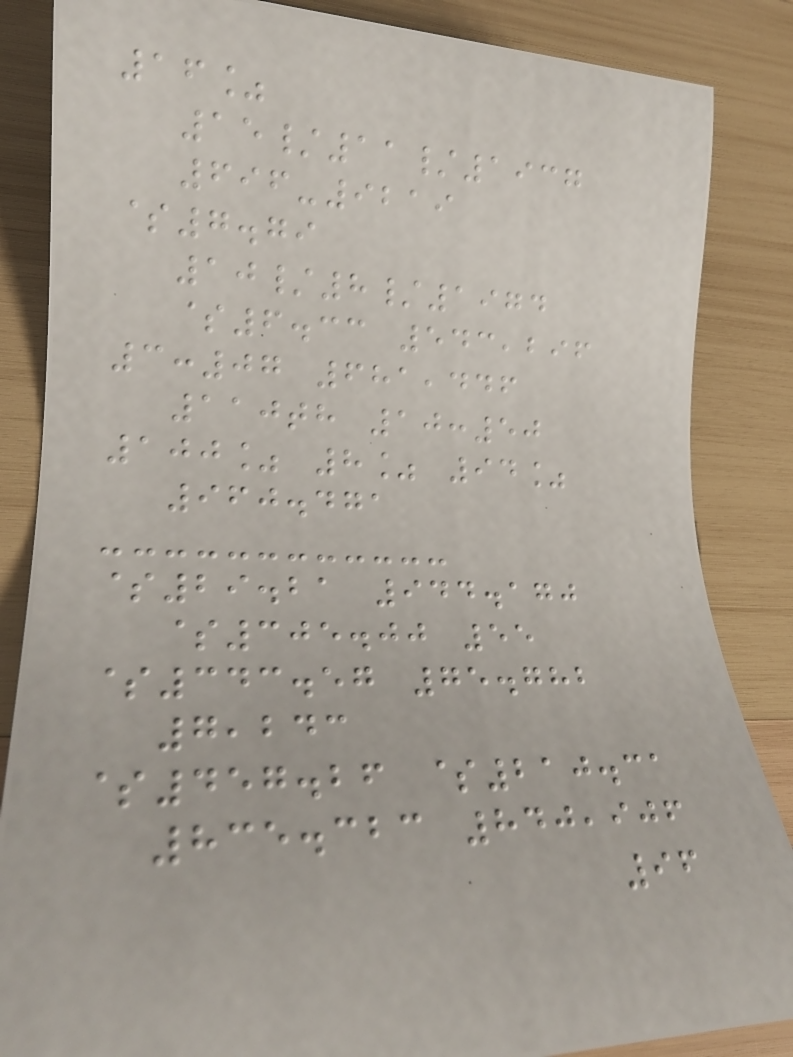16%
15/11/1937
696-9219
$7.79
10/8/1974
$6.33 543,296
3:07 681,446
110th 10:50
100% 8% 94%
960.471
$29.21 944.170
$305.00 55
$343.57 75.782
7,243
$457.26 $210.31
835.323 840,906
96
